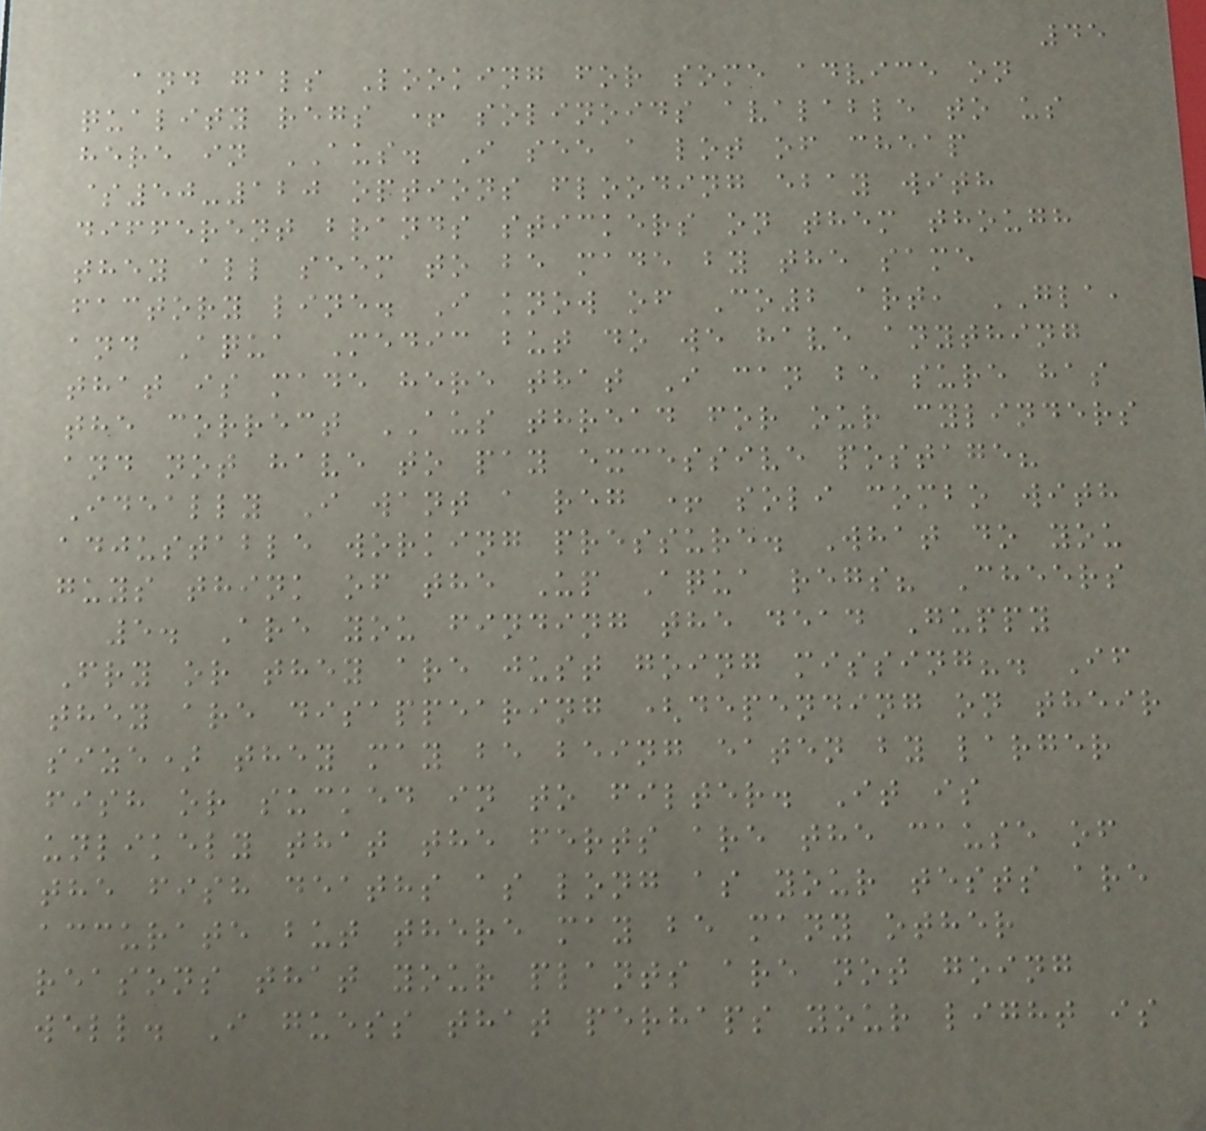45
and gals Looking for some advice on
quality regs + solinoids avalable to us
here in AUS. I see a lot of cheap
$50-120 options flooding ebay with
different brands stickers on them though
they all seem to be made by the same
factory line. I know of Co2 art, GLA,
and Aqua Medic but do we have anything
that is made here that I can be sure has
the correct AUS thread for our cylinders
and not have to pay excessive postage?
Ideally I want a reg + soli combo with
adjustable working pressure. What do you
guys think of the Up Aqua regs? Cheers
5. Are you finding the dead Guppy
Fry or they are just going missing?. If
they are disappearing (depending on their
size) they may be being eaten by larger
fish or sucked in to filter. It is
unlikely that the ferts are the cause of
the fish deaths as long as your tests are
accurate but there may be many other
reasons that your plants are not going
well. I guess that perhaps your light is
